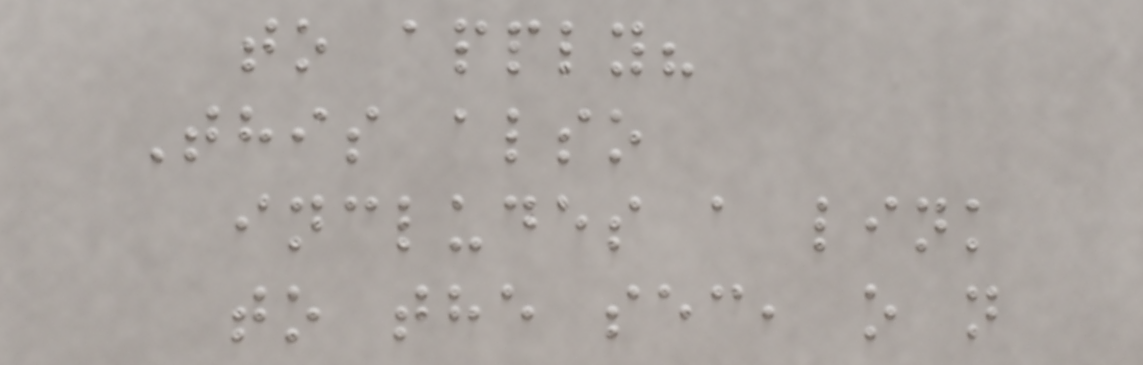to apply?
This also
includes a link
to the sec, o n
